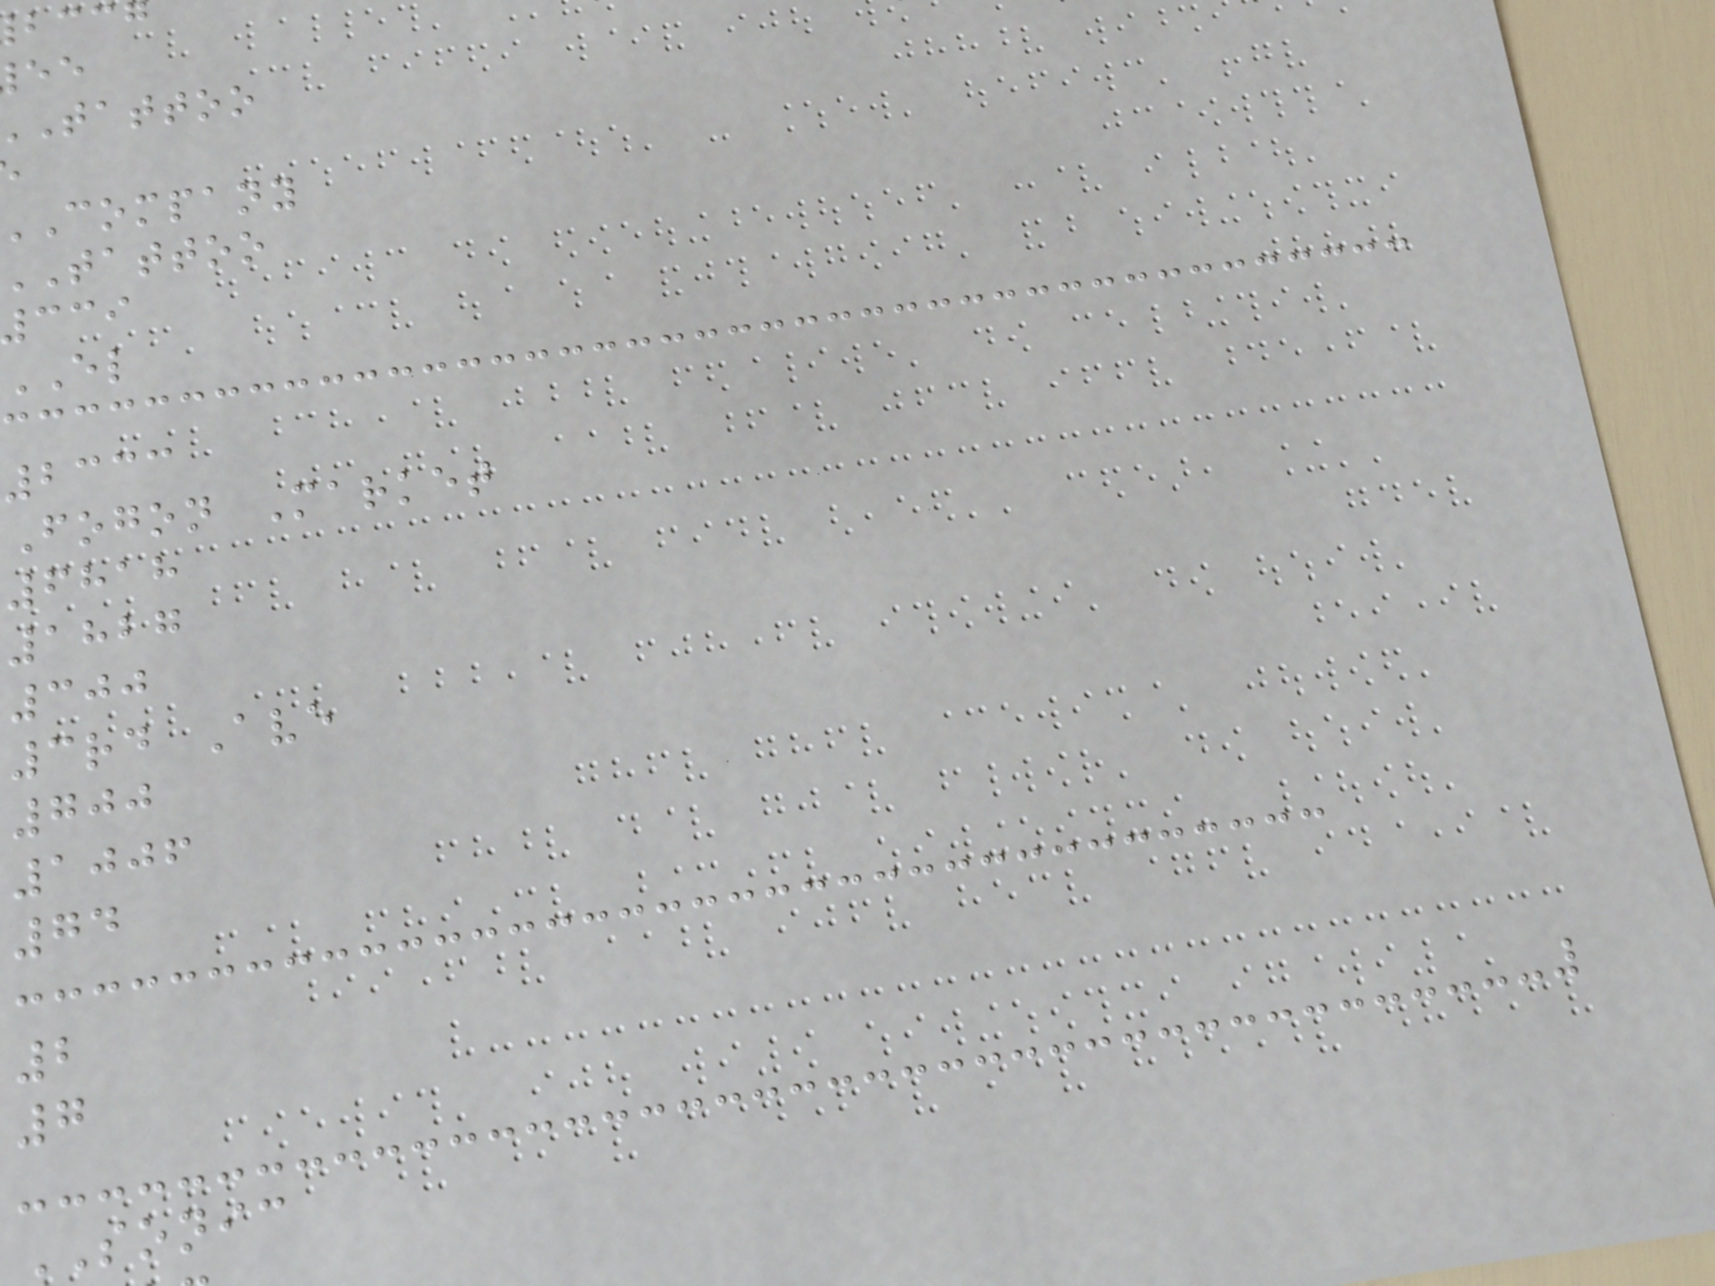tattoo
company
tattoo
EL
2333
Fogon Market
6818
1827
300
3rd Ave
700
1006
74
2
7
SONIC
